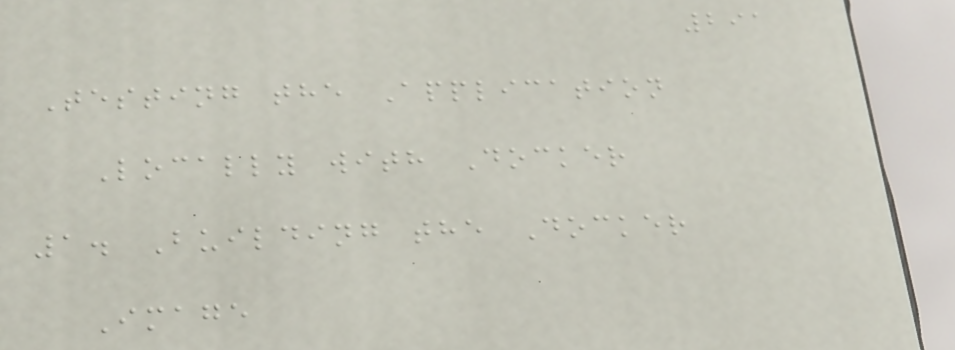291
Testing the Application
Locally with Docker
1. Building the Docker
Image
